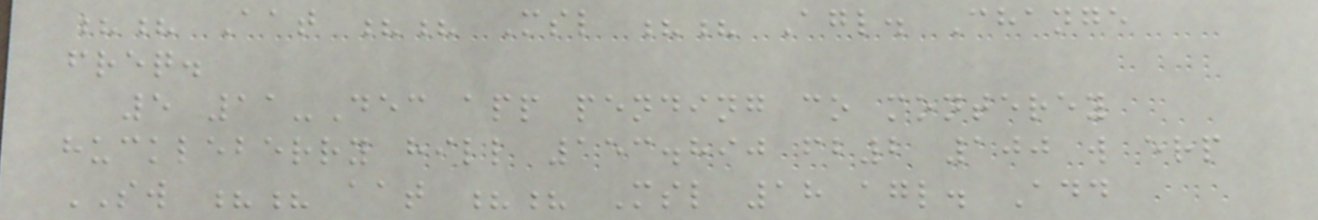?? Aat ?? Msl ?? Agl. Change
freq.
5 11-Dec app pending co monterey
huckleberry hill 153.890 fb2 100 w erp
SW ?? aat ?? Msl 18 agl. Add
